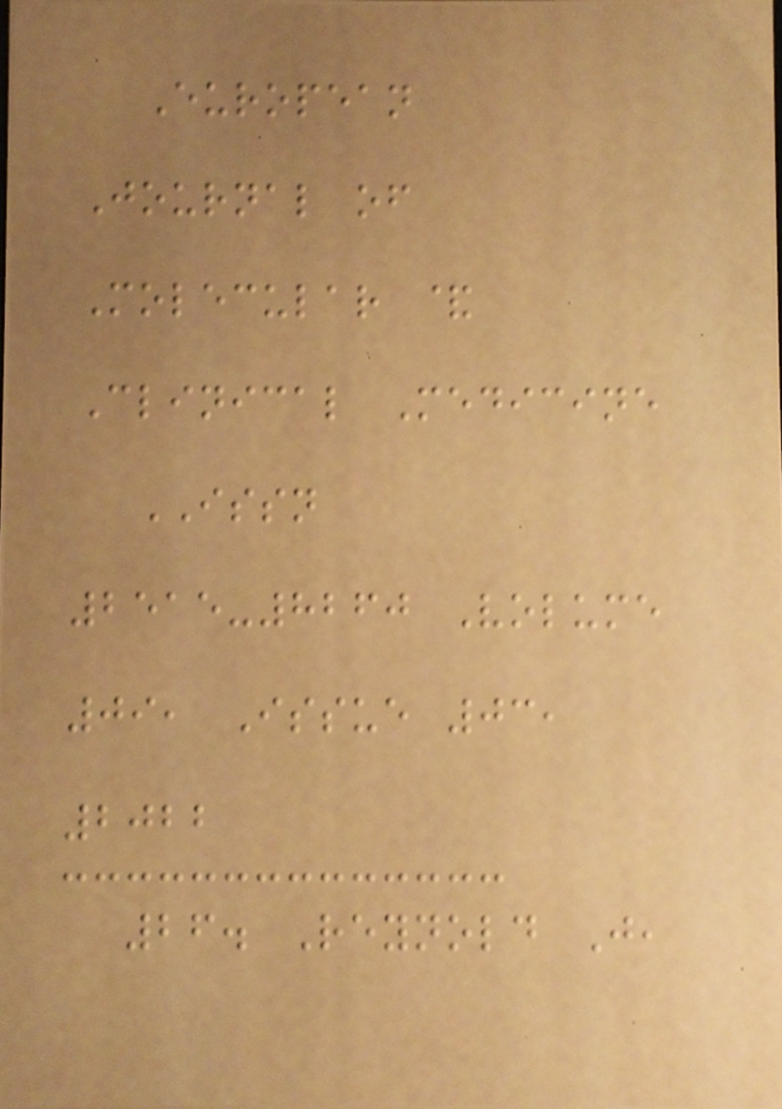European
Journal of
Molecular &
Clinical Medicine
ISSN
2515-8260 Volume
09, Issue 03,
2022
26. Reynold J,
